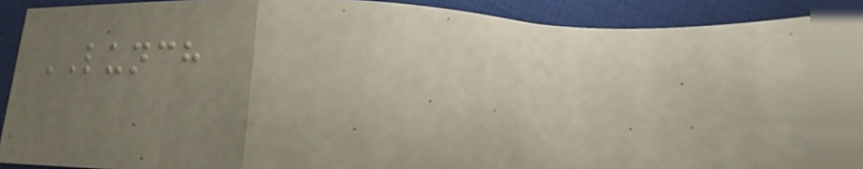LUNCH
